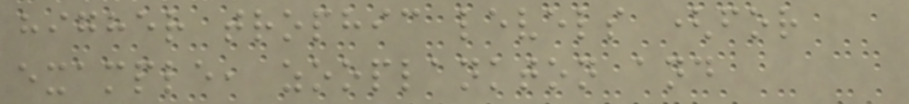higher trophic levels (for
example, zooplankton and
